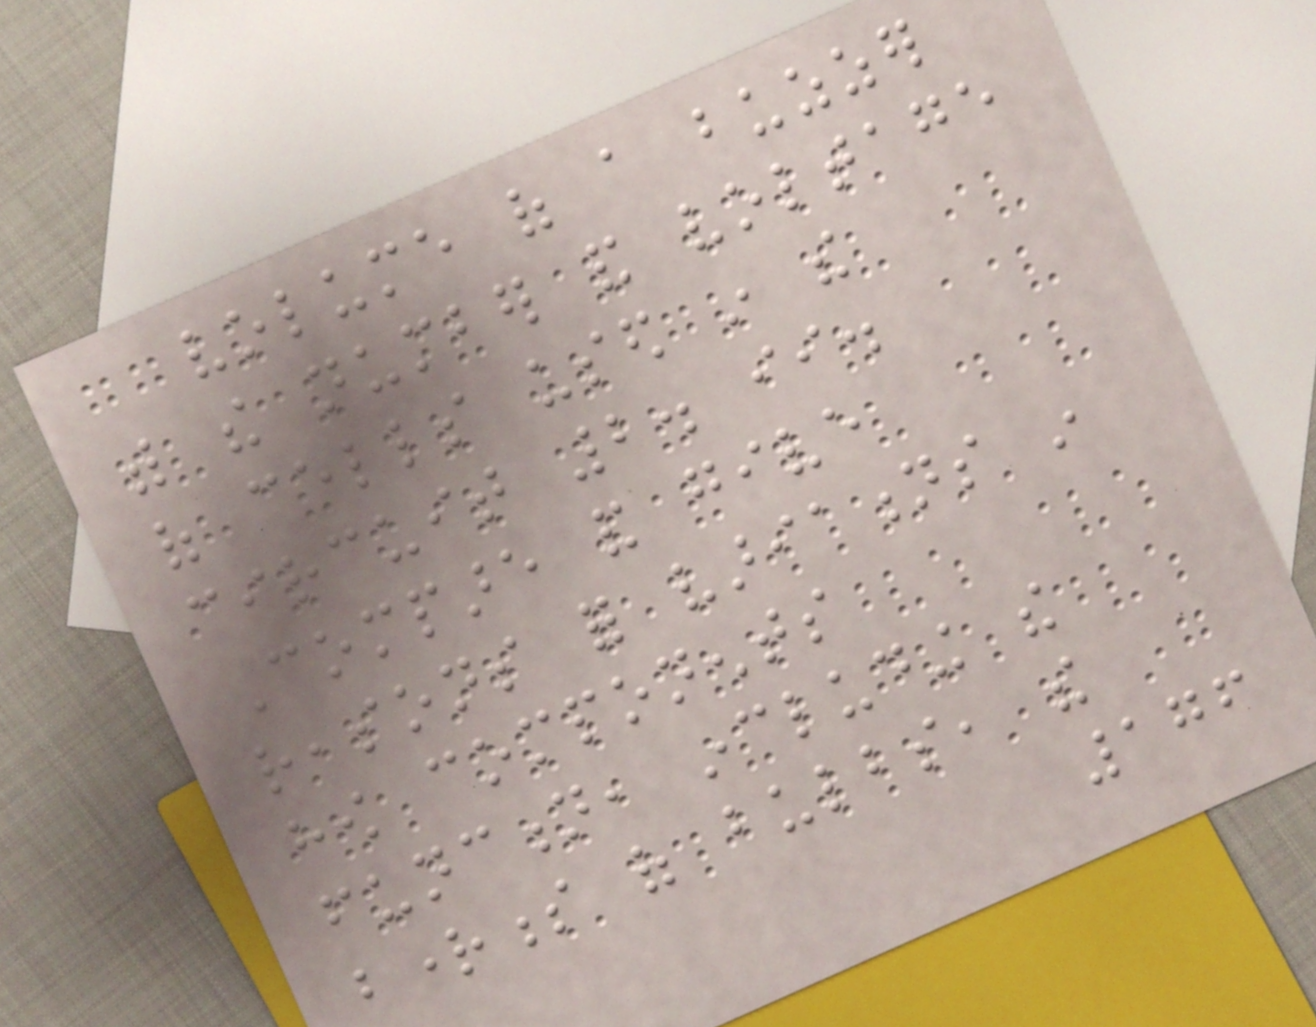volume of a buzzer
with the number and voltage
of cells used in the
circuit 2. ii.
Compare and give
reasons for variations in
how components
function, including the
brightness of bulbs, the
176
